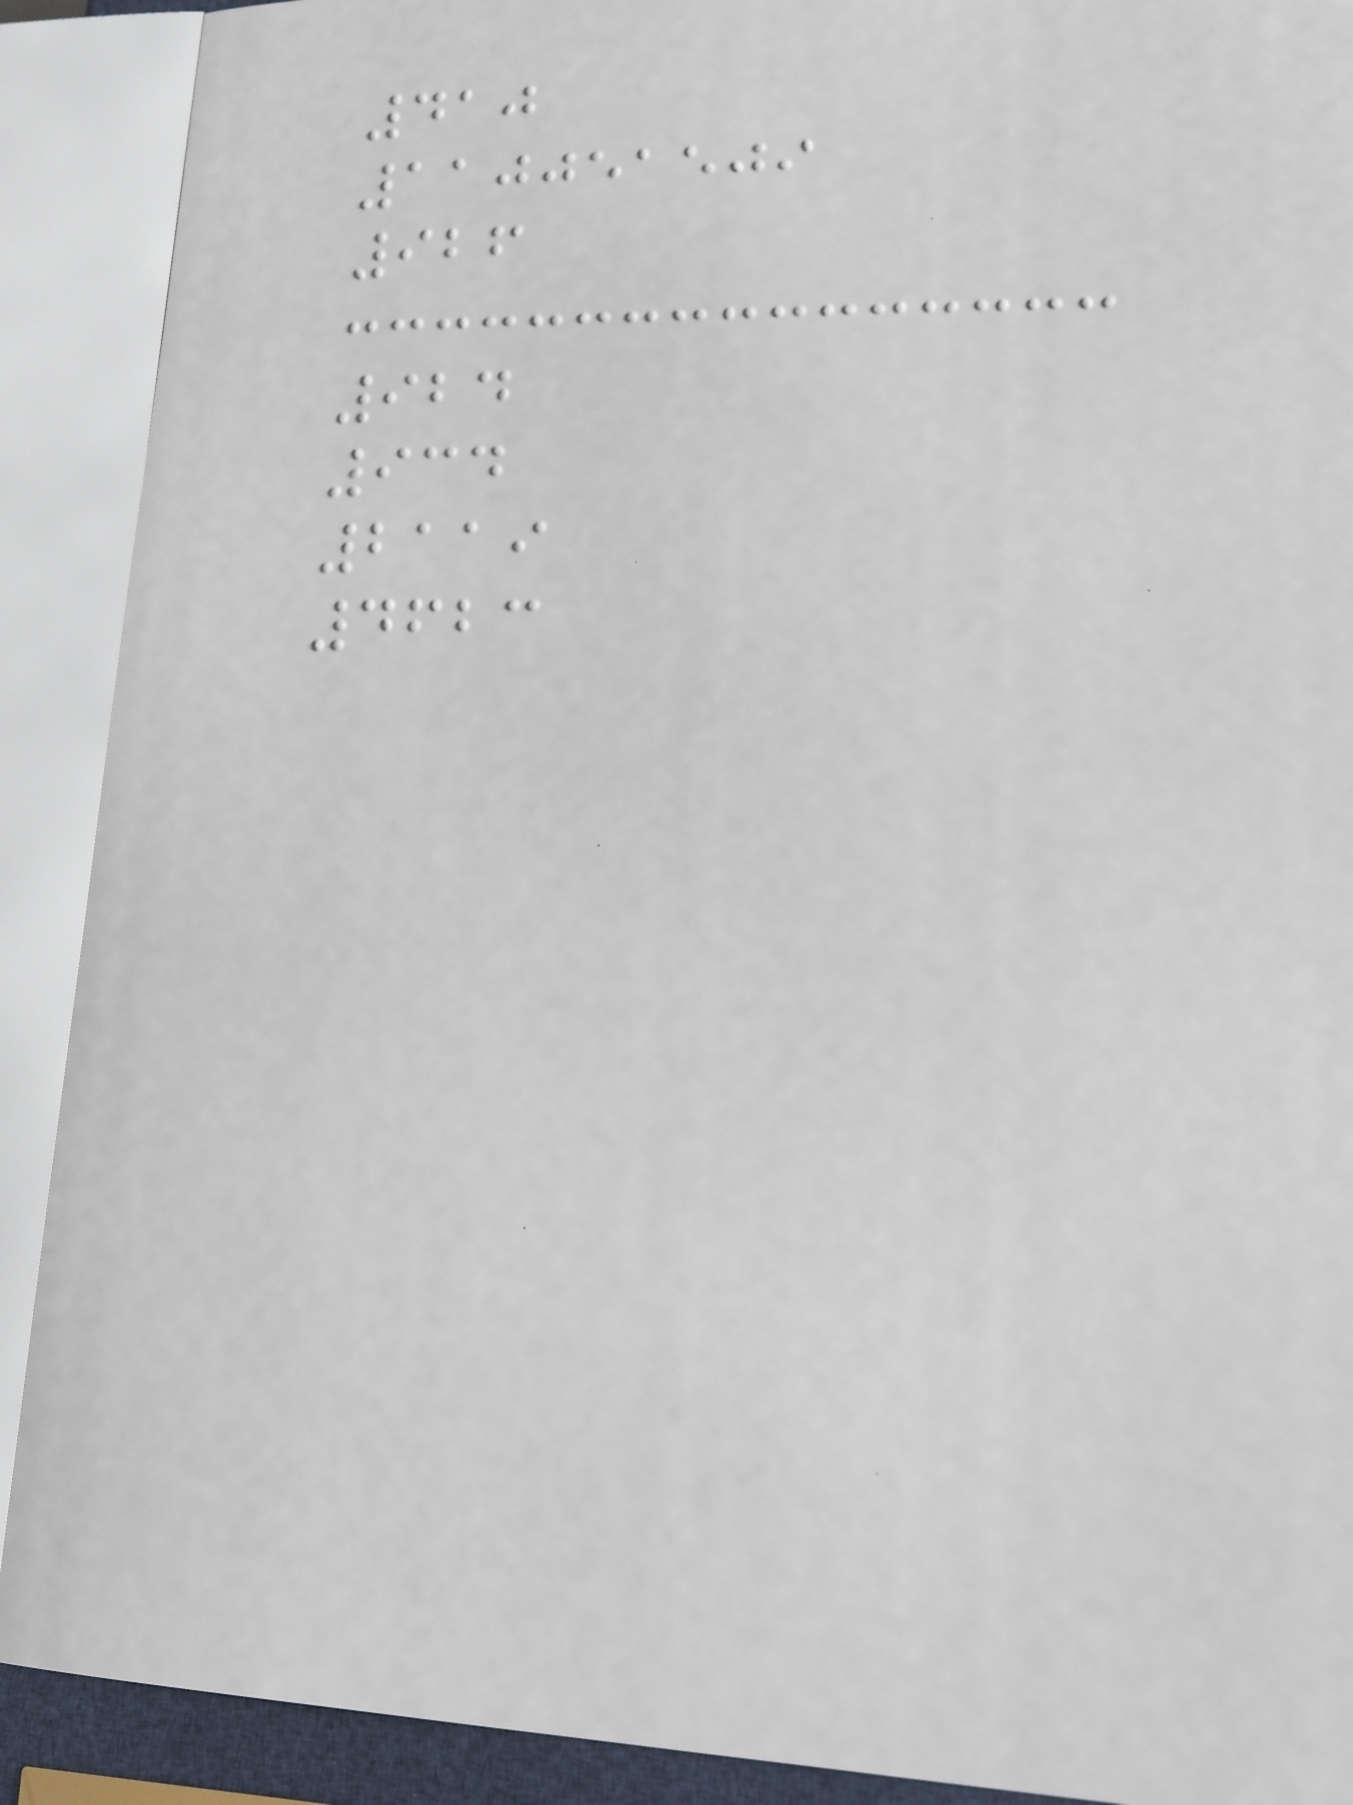410
110051509
926
924
934
2119
4623
